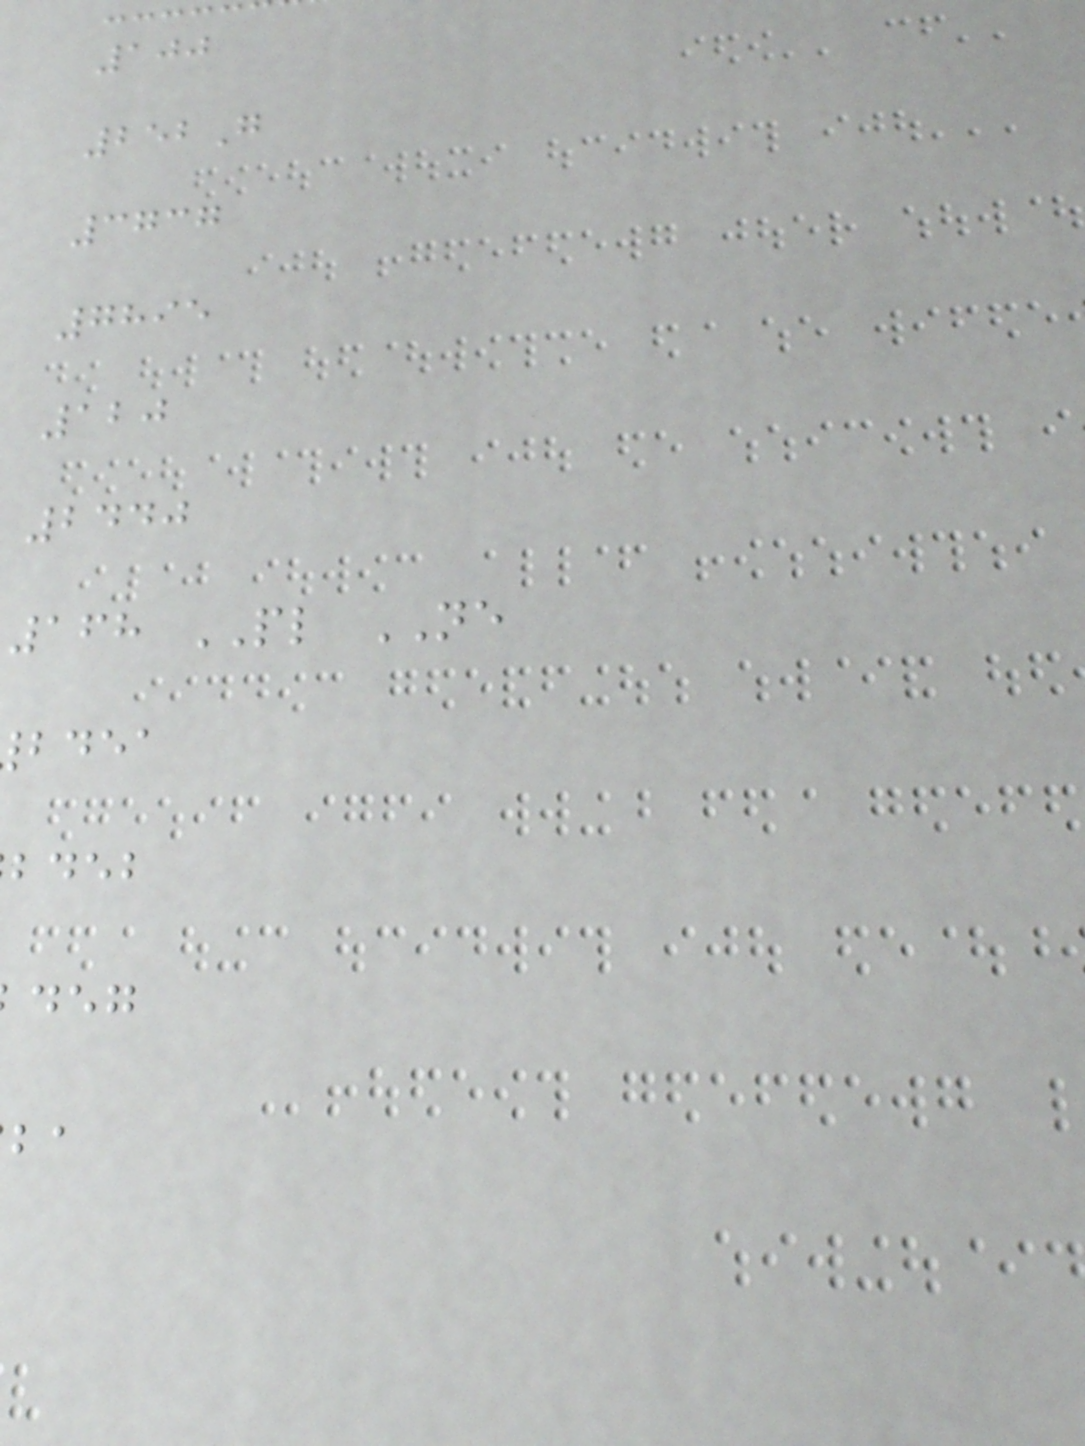100
252G
3737
7895
120
2440
168 PL NE
bdea
bdeb
